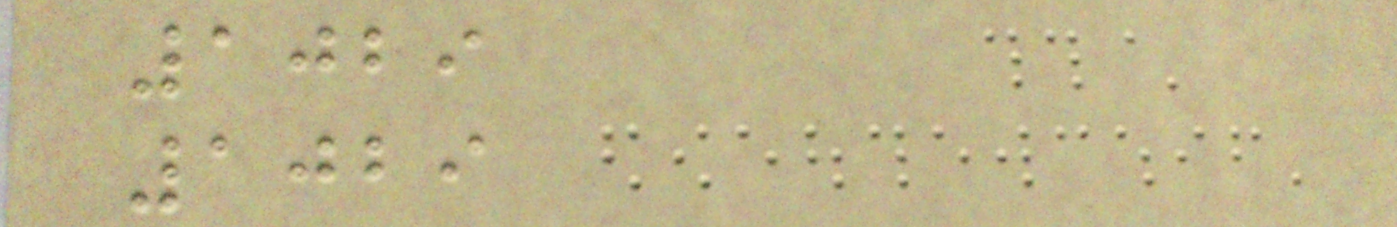1029
1029
